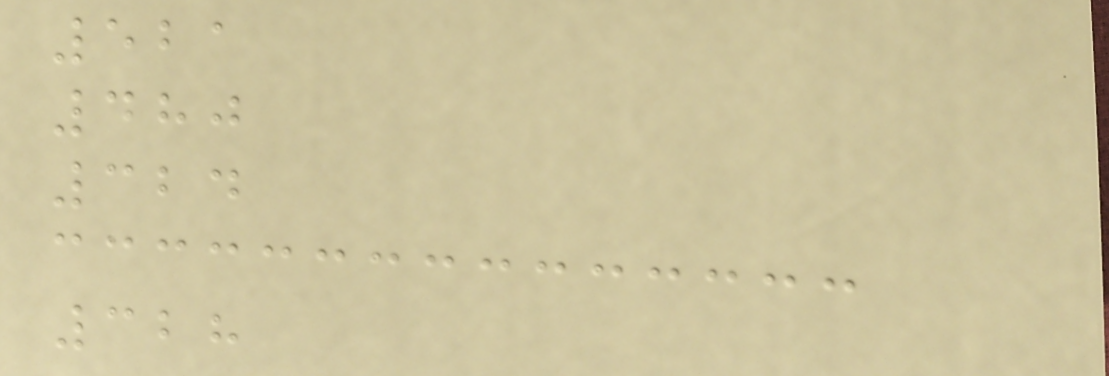521
480
324
328
